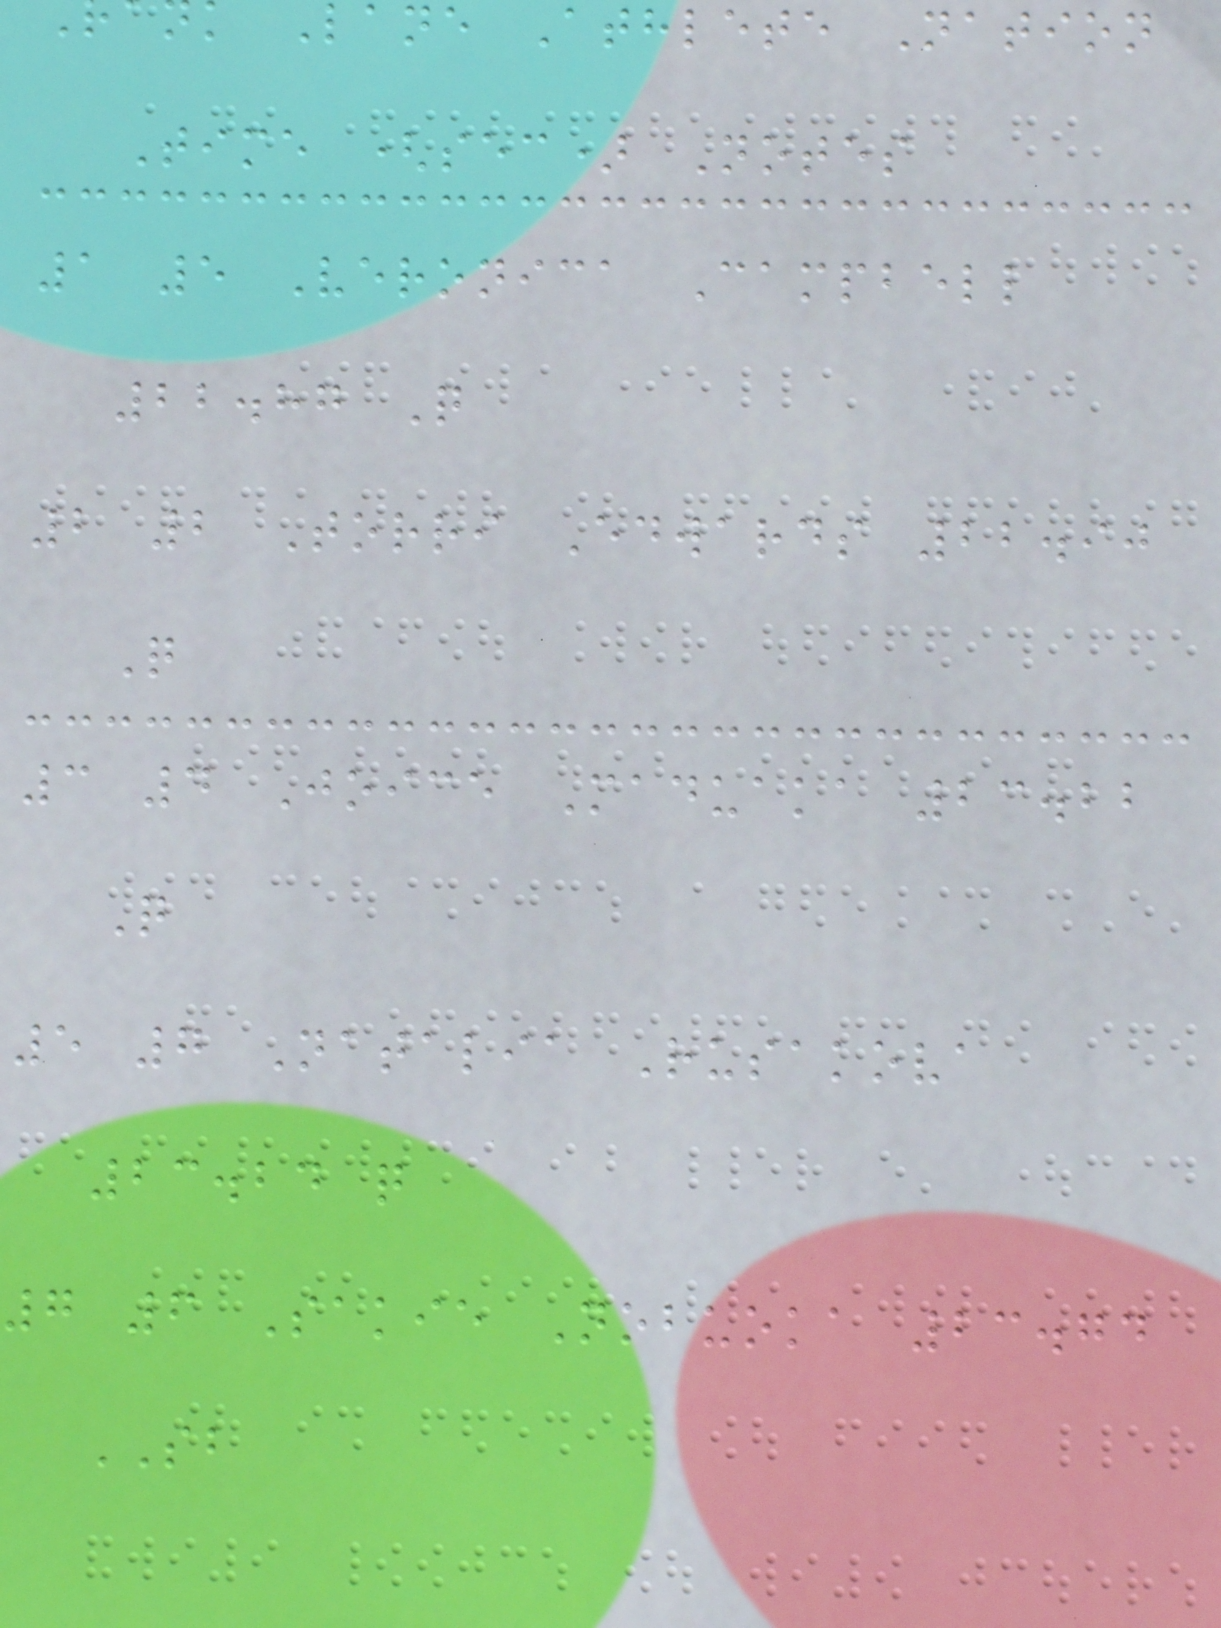Lane Athlete Nation
Time (sec) Notes
1 5 Veronica Campbell
22.87 Q
2 2 Torri Edwards 22.90
Q
3 4 Joice Maduaka 23.22
Q
5 7 Natalia Rusakova
23.24 q
7 6 Sakie Nobuoka 23.74
SB
